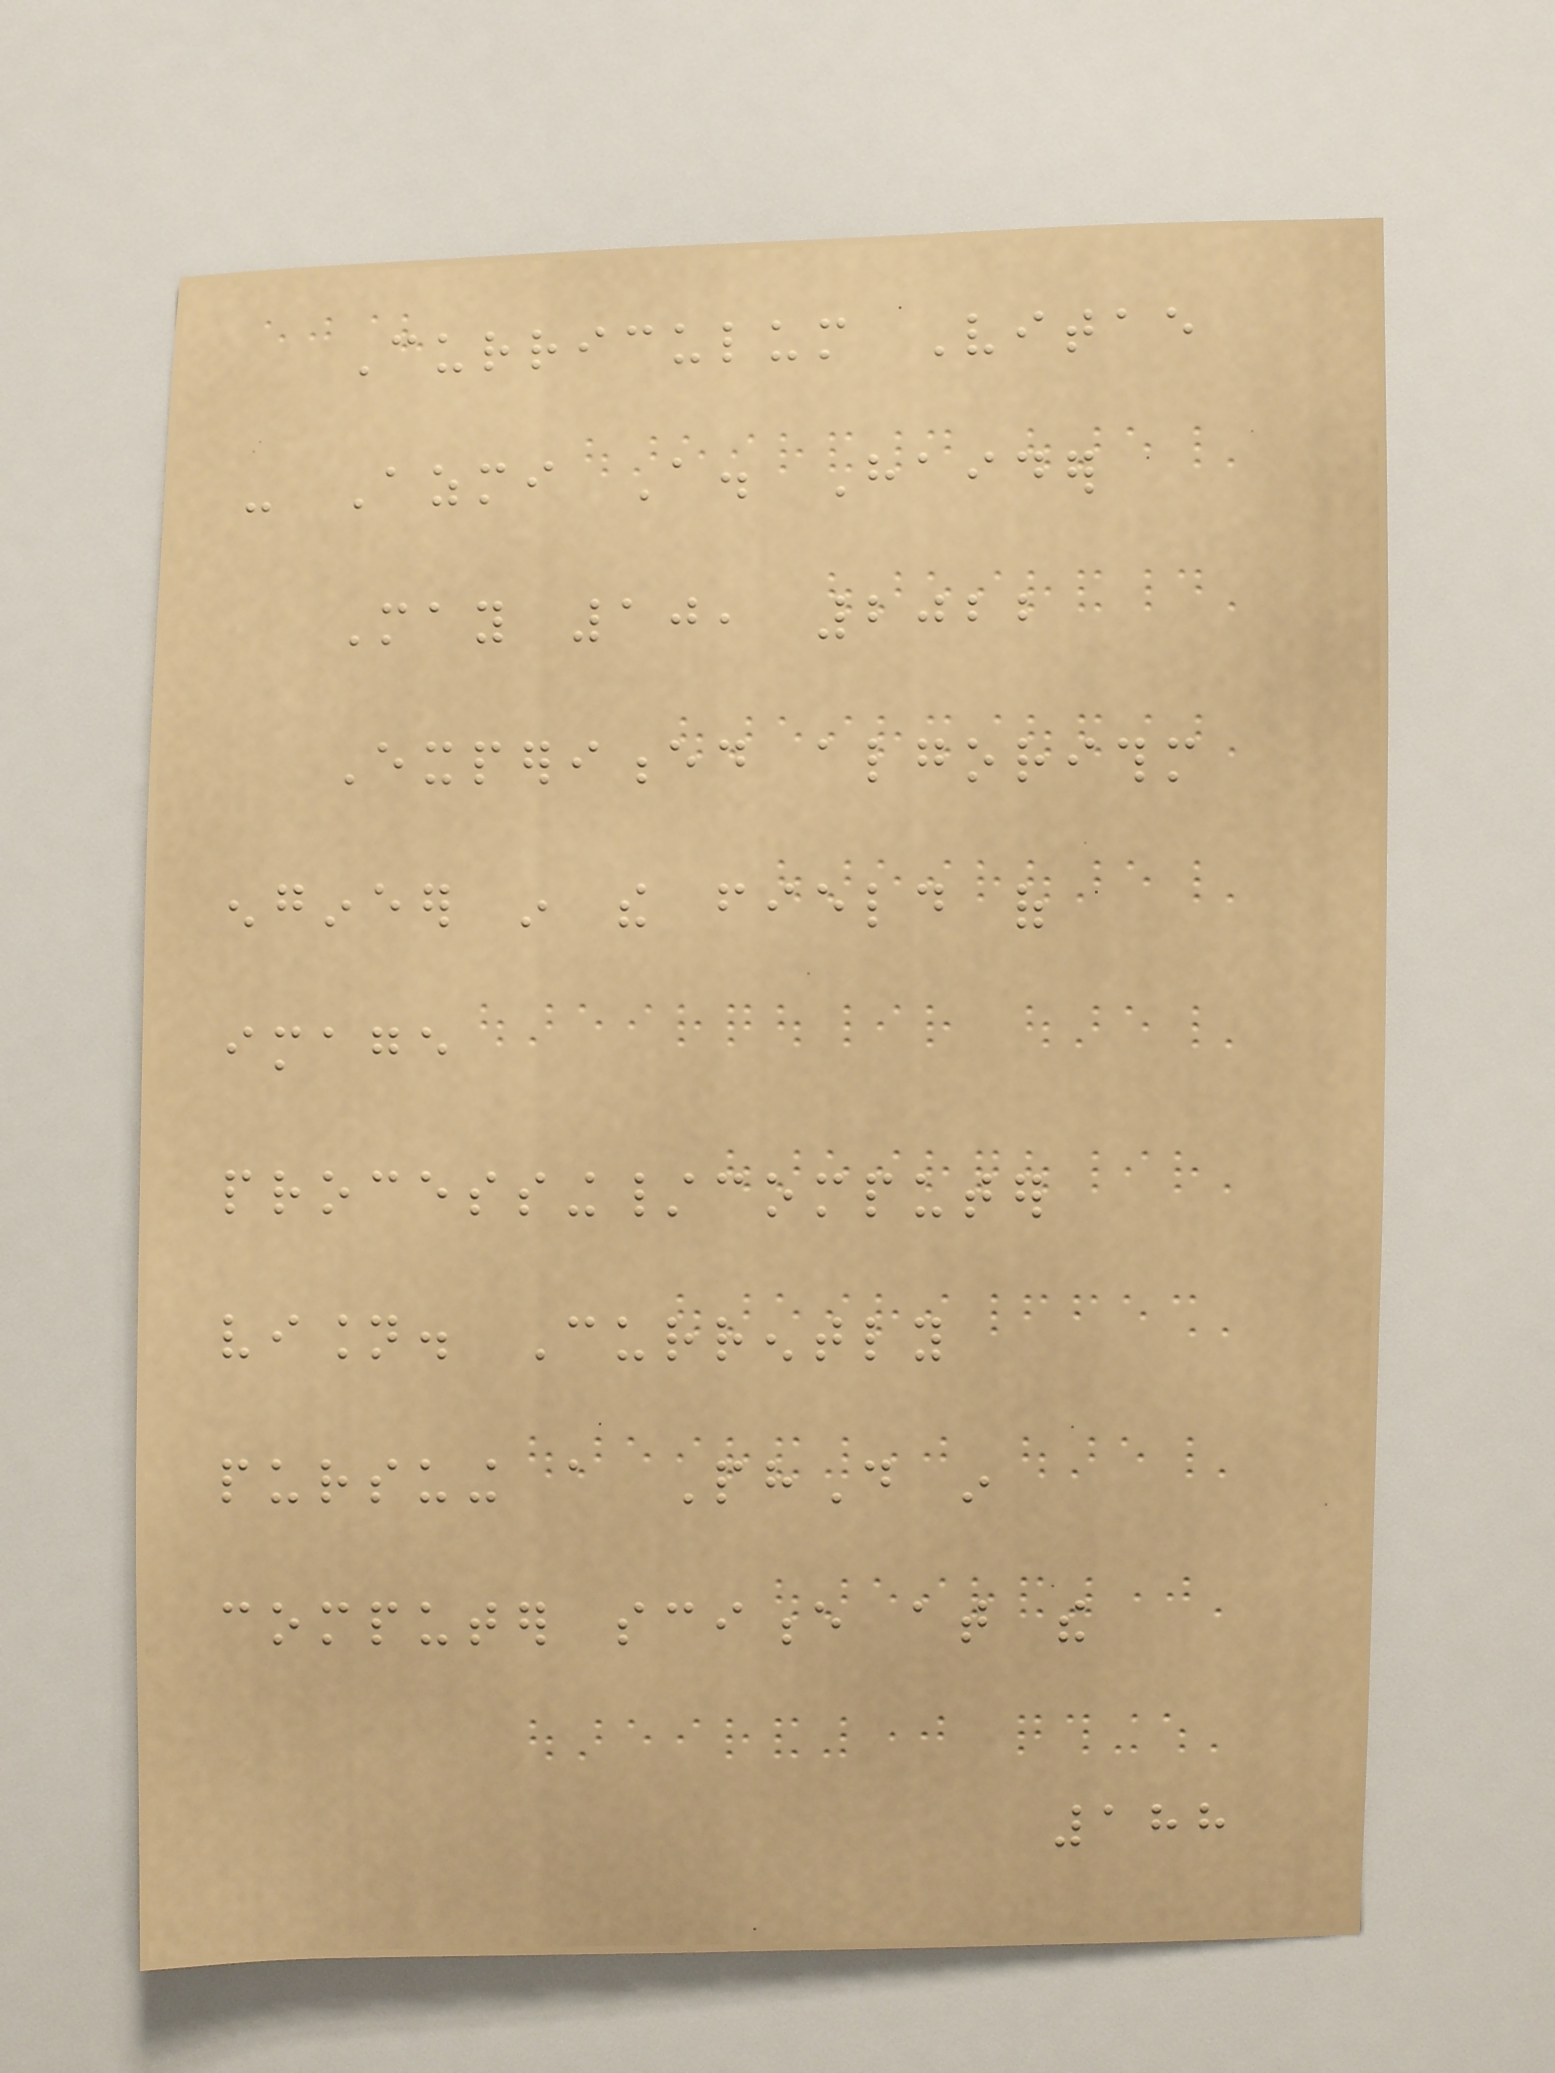Curriculum Vitae
- Azmi A. Haider
May 10, 2022
Experienced algorithm
engineer in the field of
image
processing/computer
vision. Currently
pursuing a PhD in
computer science at the
188
